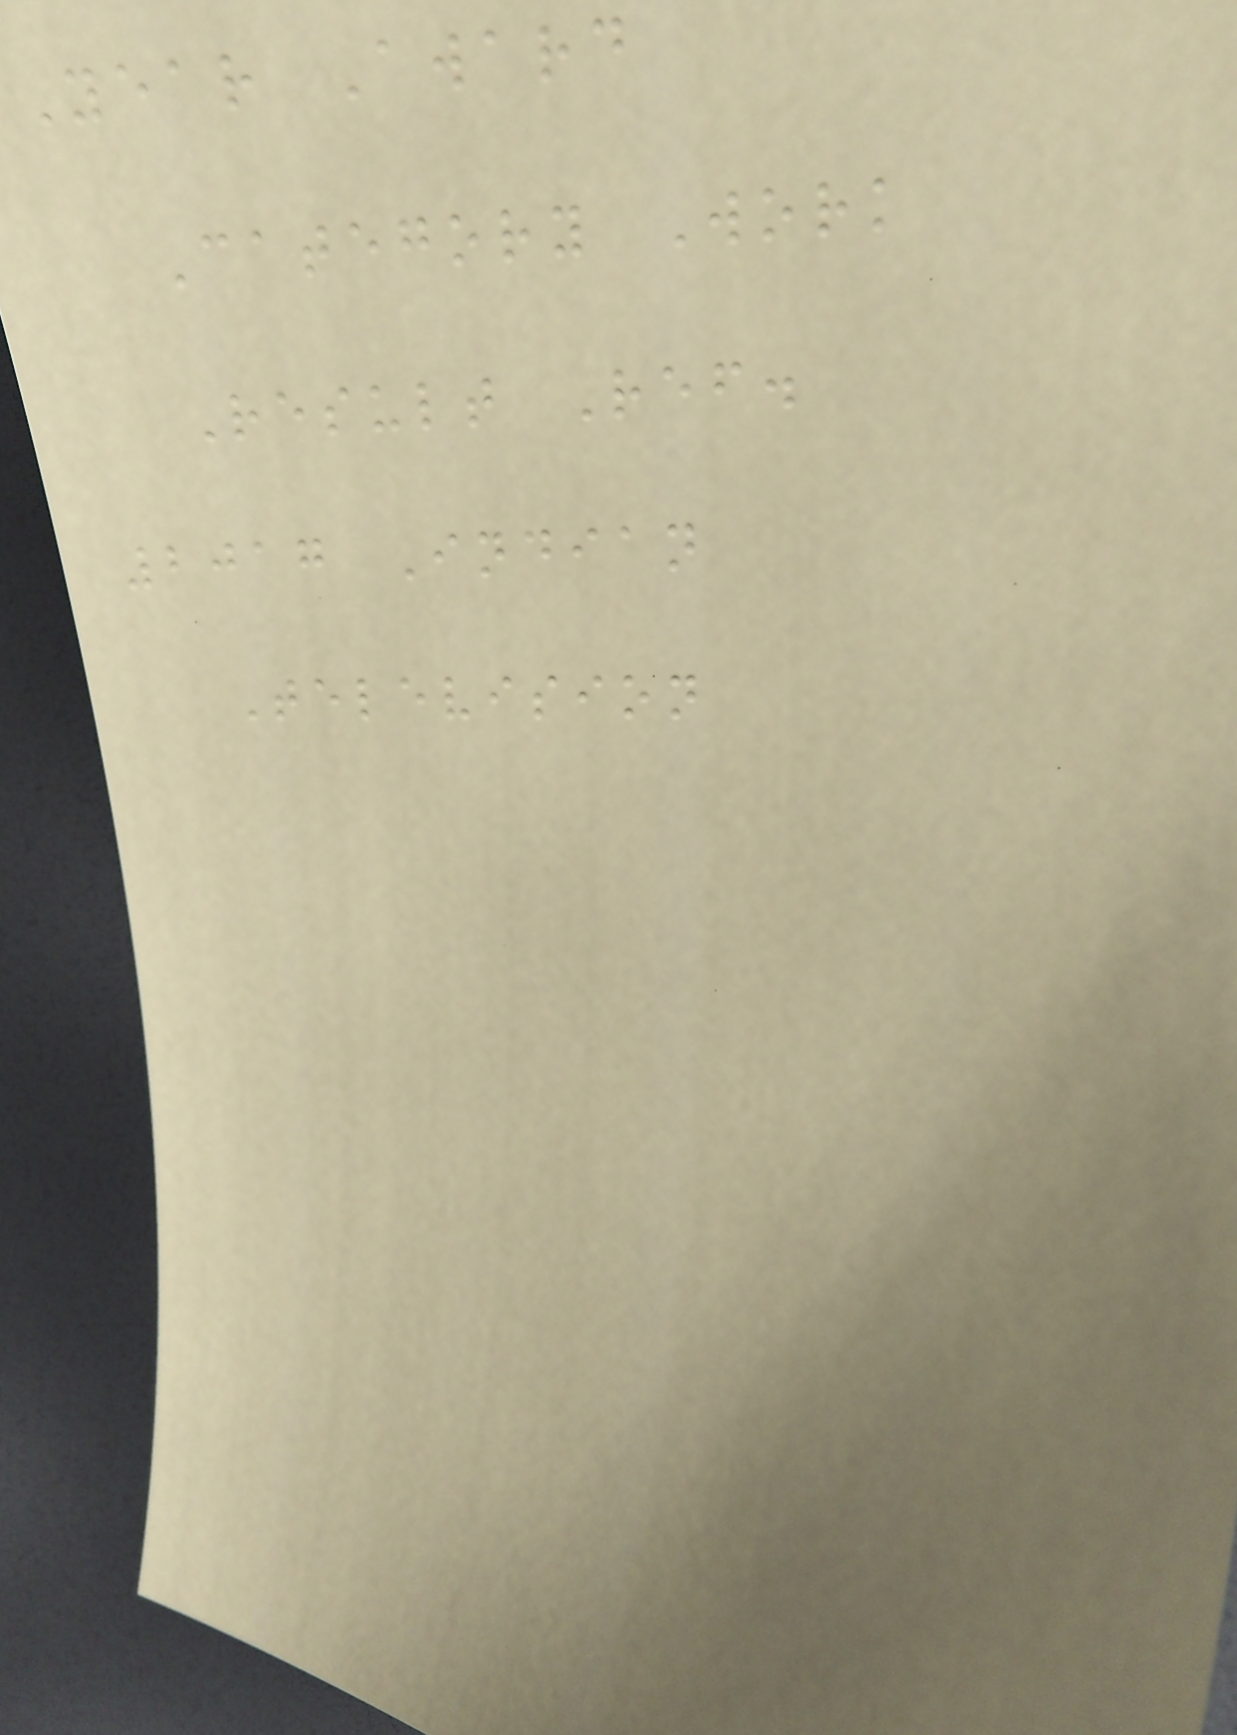Year Award
Category Work
Result Ref.
2017 Indian
Television
